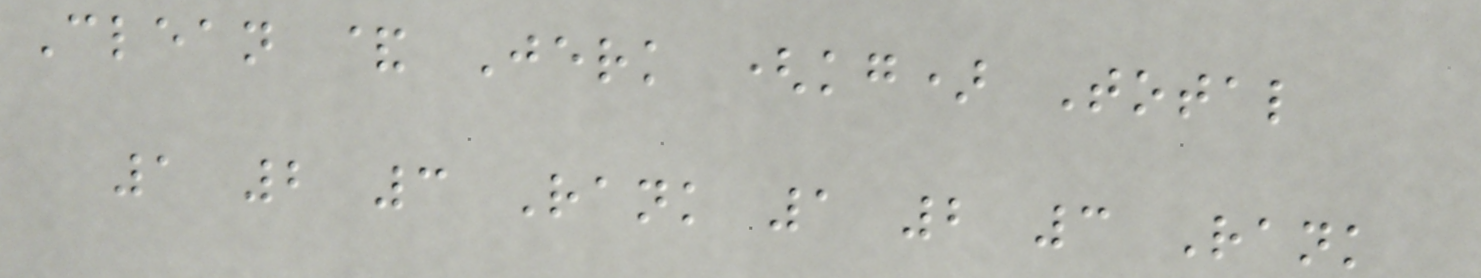Clean & Jerk (kg) Total
1 2 3 Rank 1 2 3 Rank
